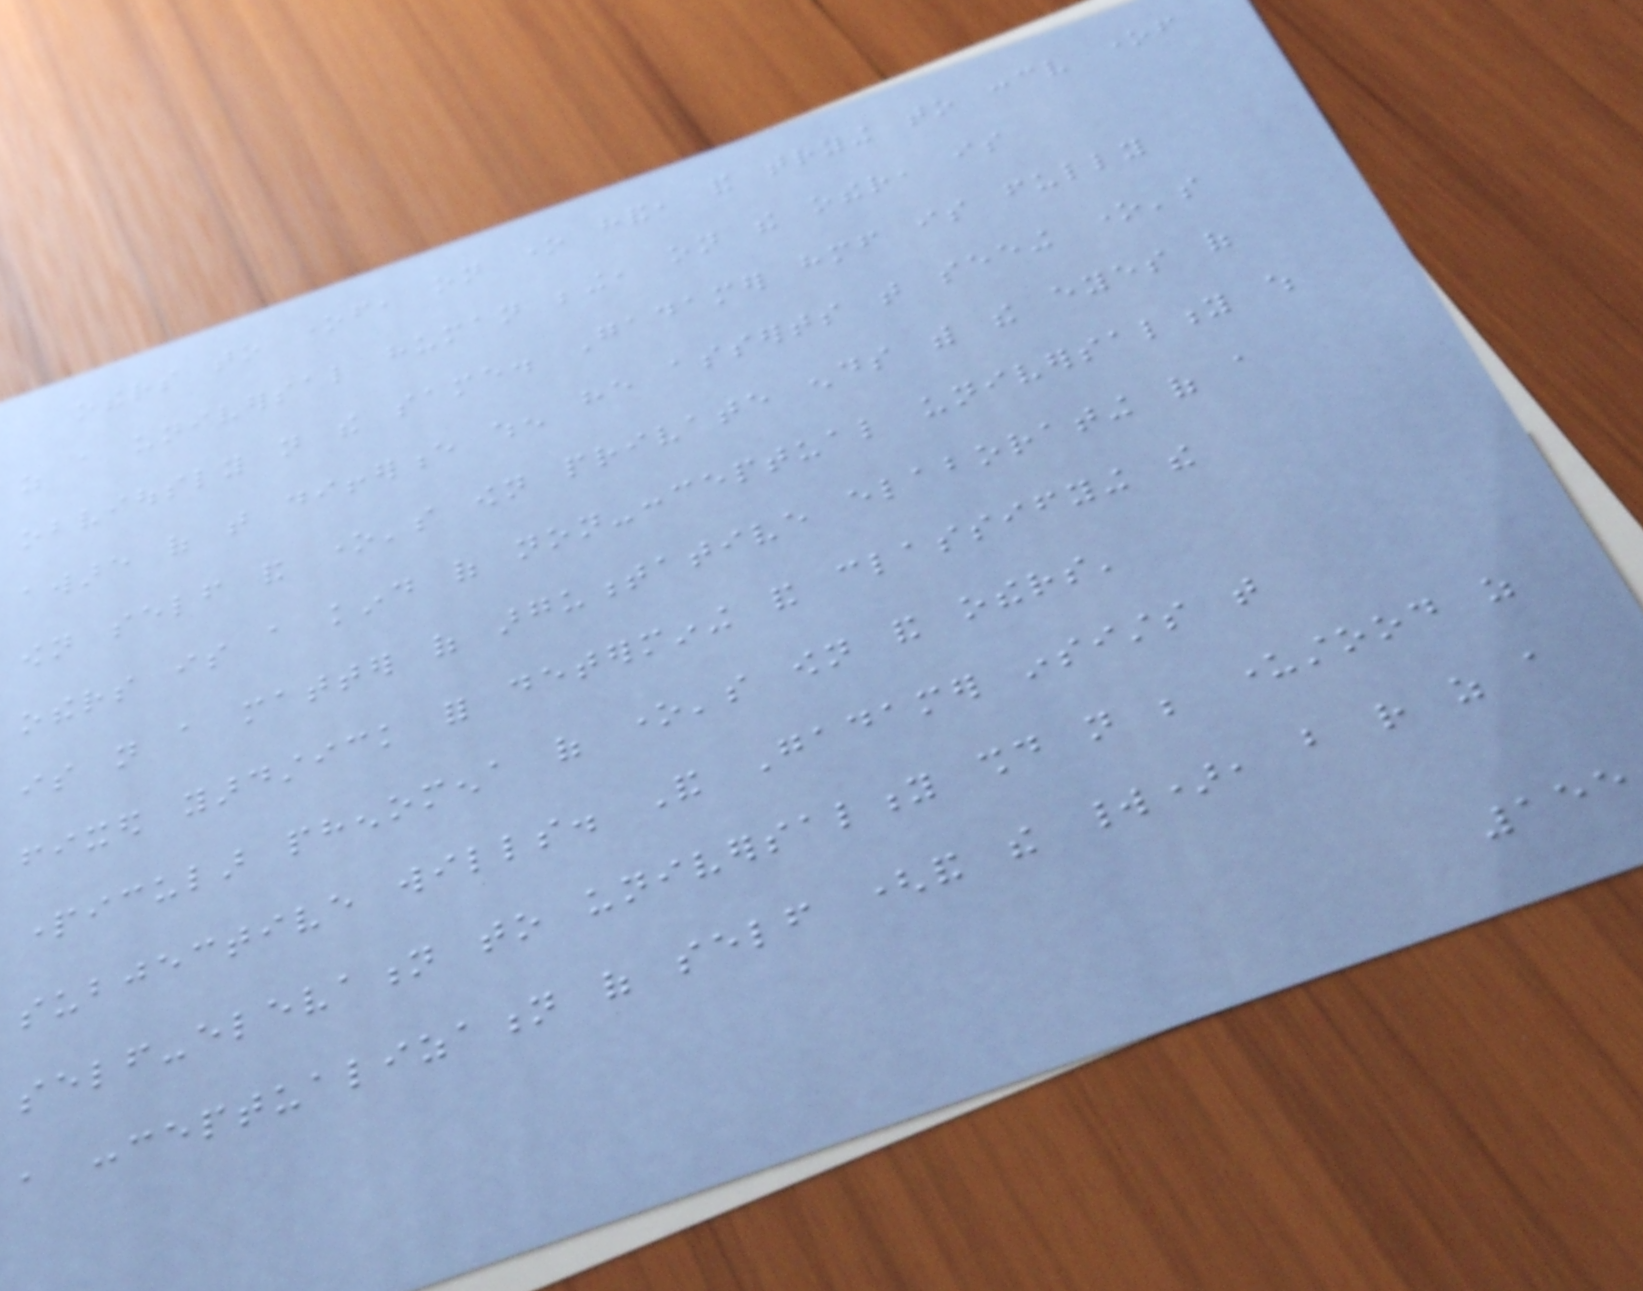others to oneself, on one hand, and trying to conceive oneself
as a universal human being, on the other, is
obviously not the same. Gadamer himself is fully
aware of that difference when he asserts that seeing one's
own self and one's own private ends with the eyes of
others is a kind of non-conceptual universality which
is not a matter of argumentative elaborating of a
fixed yardstick for determining and classifying the
particular phenomena of one's own and others'
subjective wills. And Gadamer insists that
self-elevation to universality should not be understood as
a conceptualization of self (and the world), but rather as a
155
